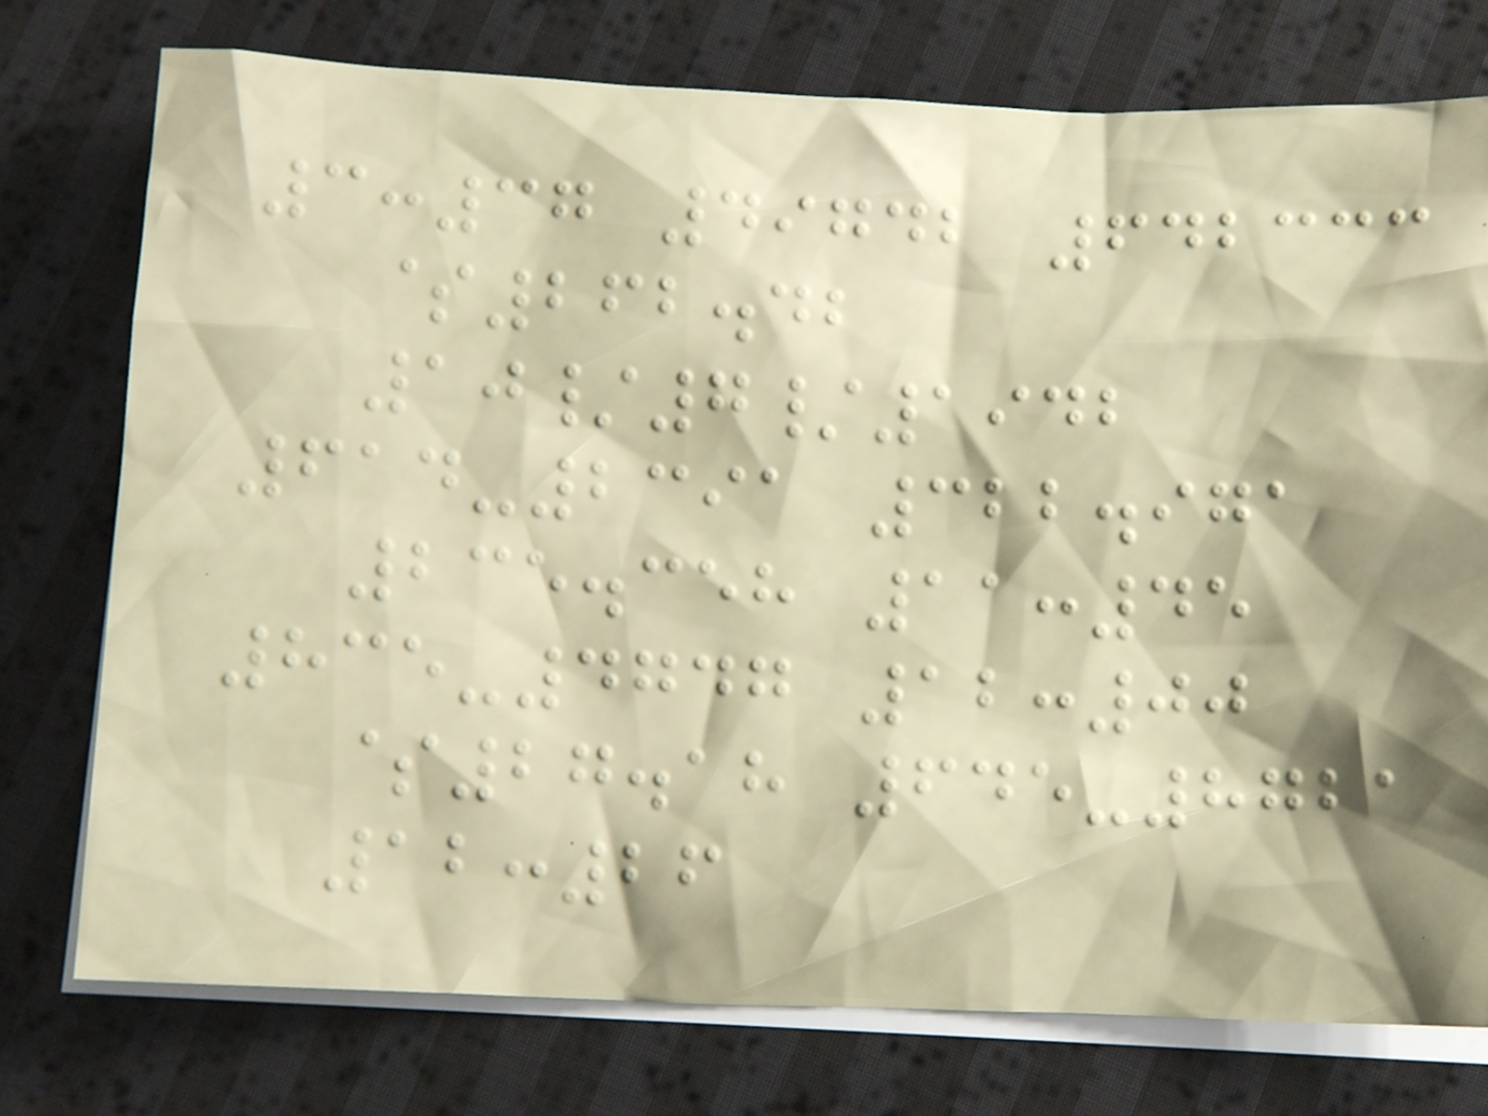3:37 49742 642333
$262.42
10/7/1942
614-2391 322.971
235.358 11:45
835-4747 12:00
$27.18 645-8721
12:26
